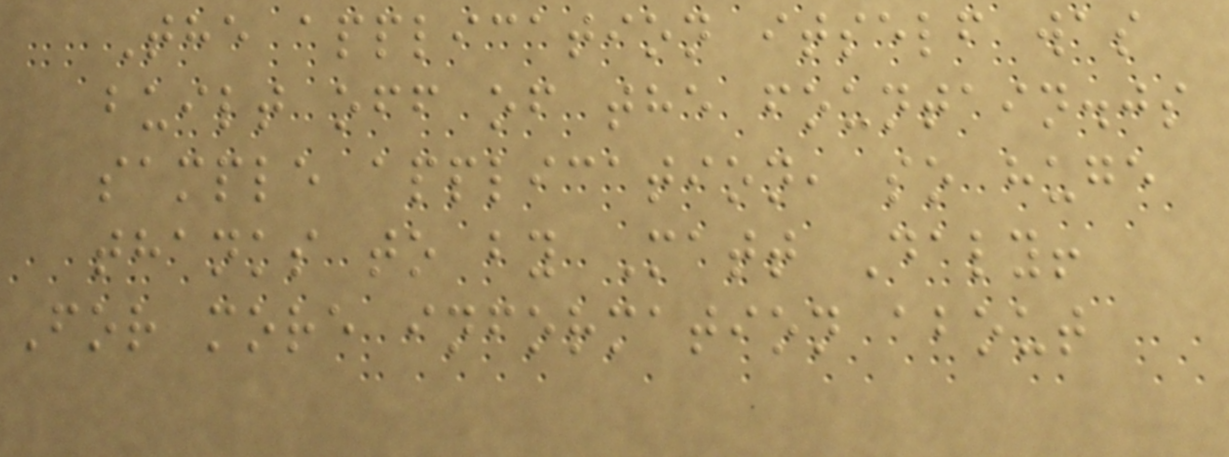The application itself was
built off of the fountain.js
sample application, so huge
thanks to by Matt Daly!
For more information about
